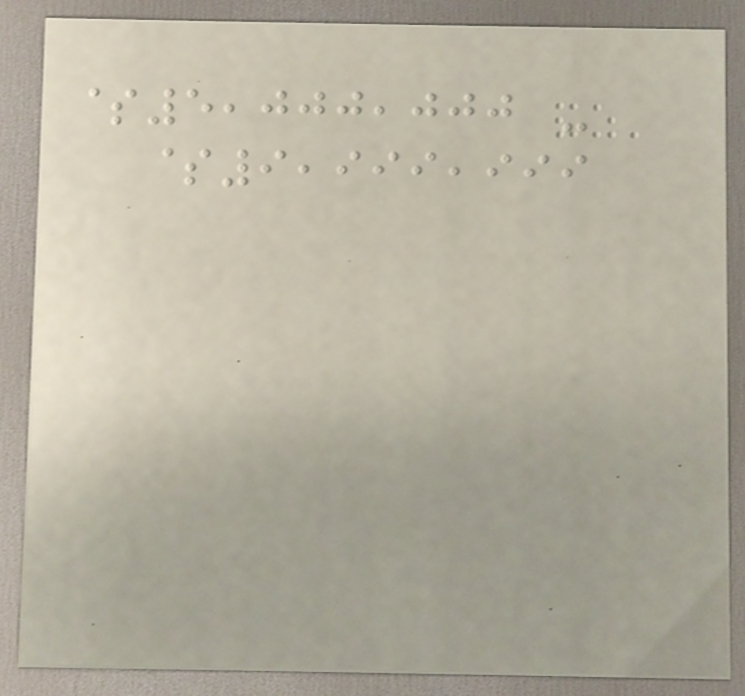$5,000,000 -
$9,999,999
